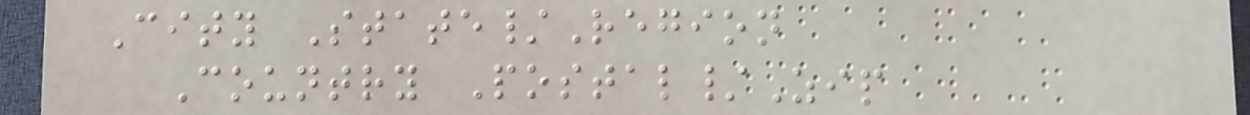City State/Region
Country Postal/Zip
